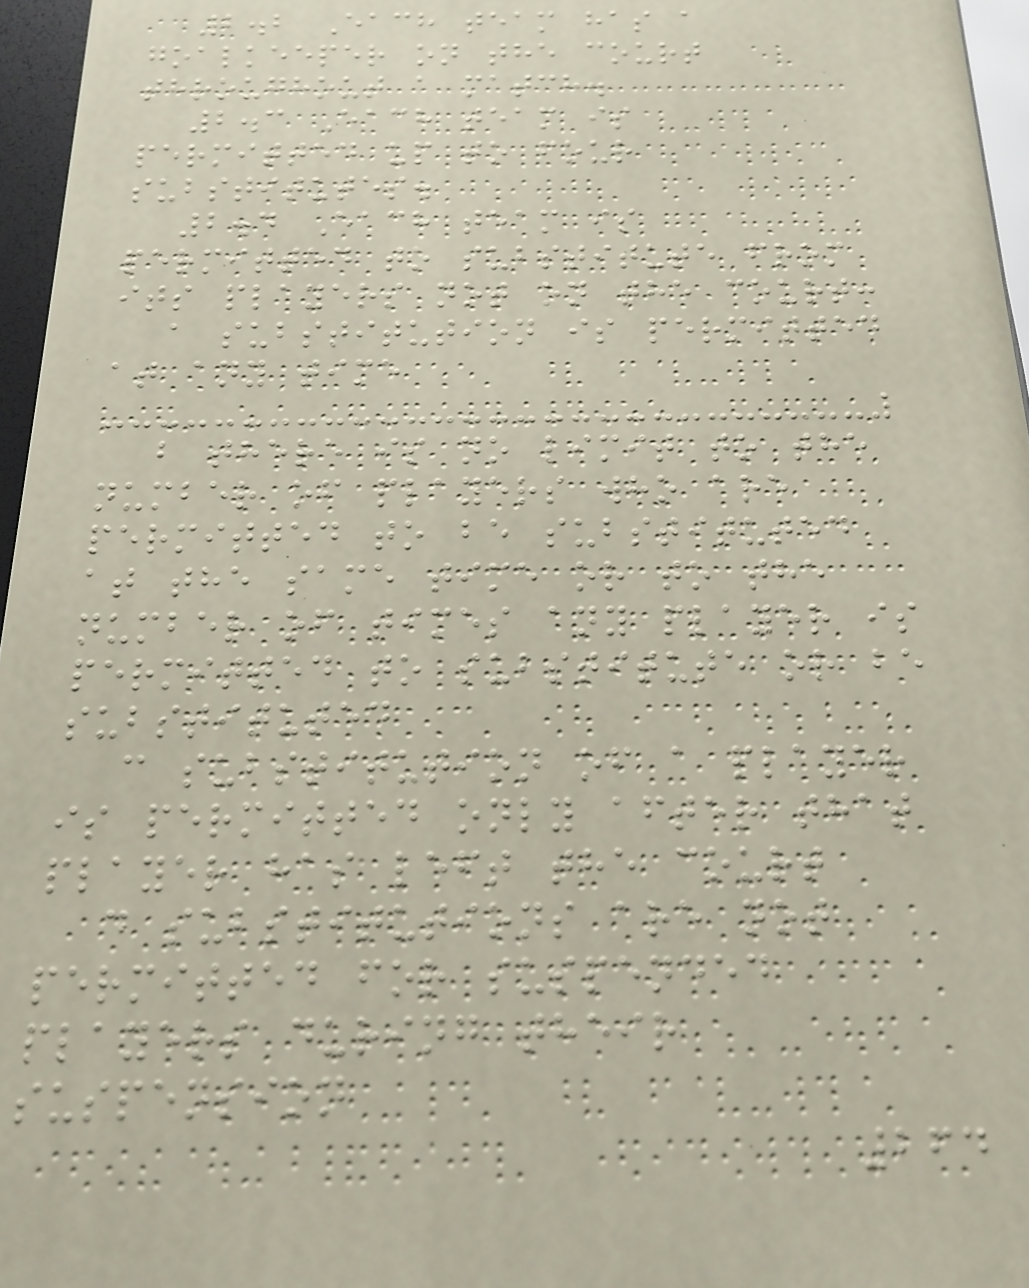2.2 Each team has a
goalkeeper on the court
throughout a match.
2.3 Each team is
permitted up to four
substitutes.
2.4 Each team is
permitted to substitute from
its players not on the court:
a substitution is permitted
at any time
b there is no limit to the
number of players who are
permitted to be substituted
at the same time or to the
number of times any player is
permitted to substitute or be
substituted
c substitution of a player
is permitted only after that
player has left the court
d substitutions are not
permitted for suspended
players during their
suspension
264
